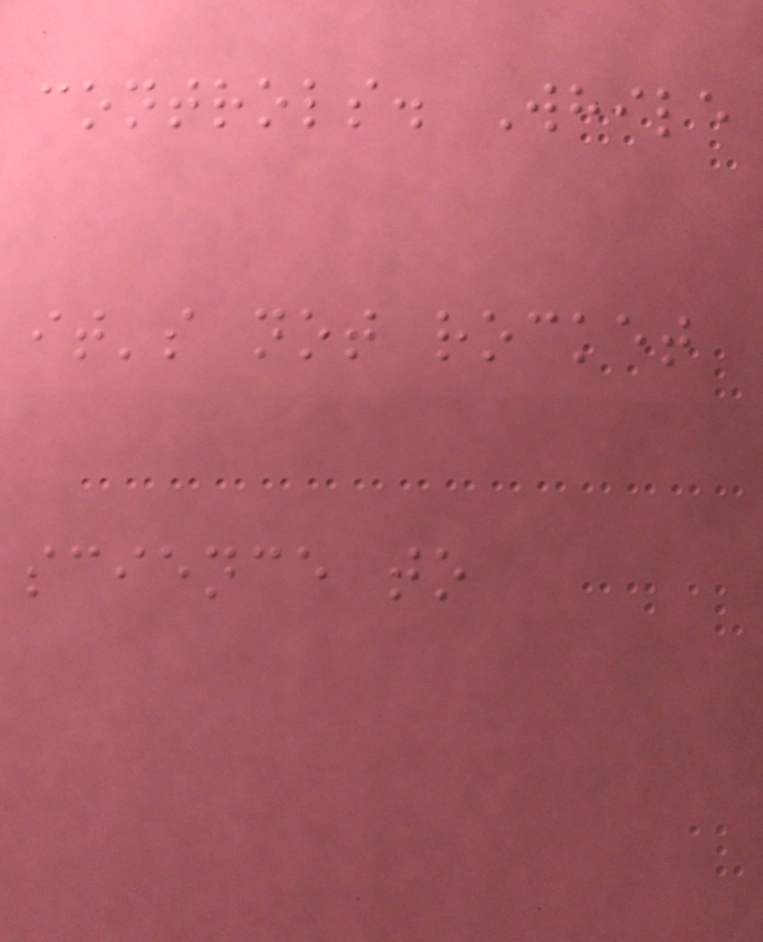controls. While
it's not rocket
science to
